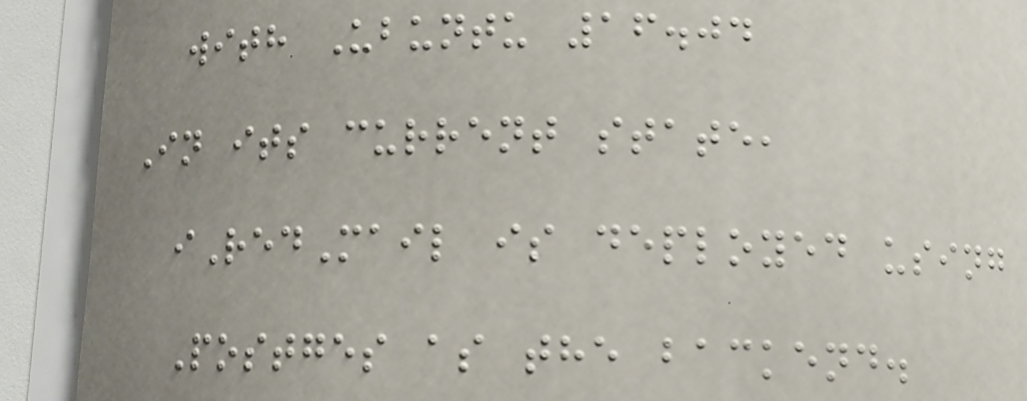with Ubuntu 16.04
In its current state,
iRedMail is deployed using
Postges as the backend.
